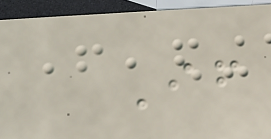If
